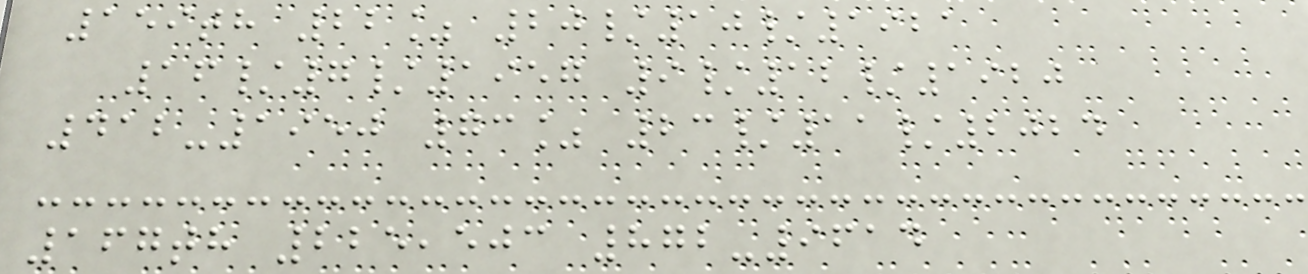159th 22% 20/10/1921
16/7/1957 9/12/1920
412-1950 73% 23/11/2024
167th 225,503 872-9614
